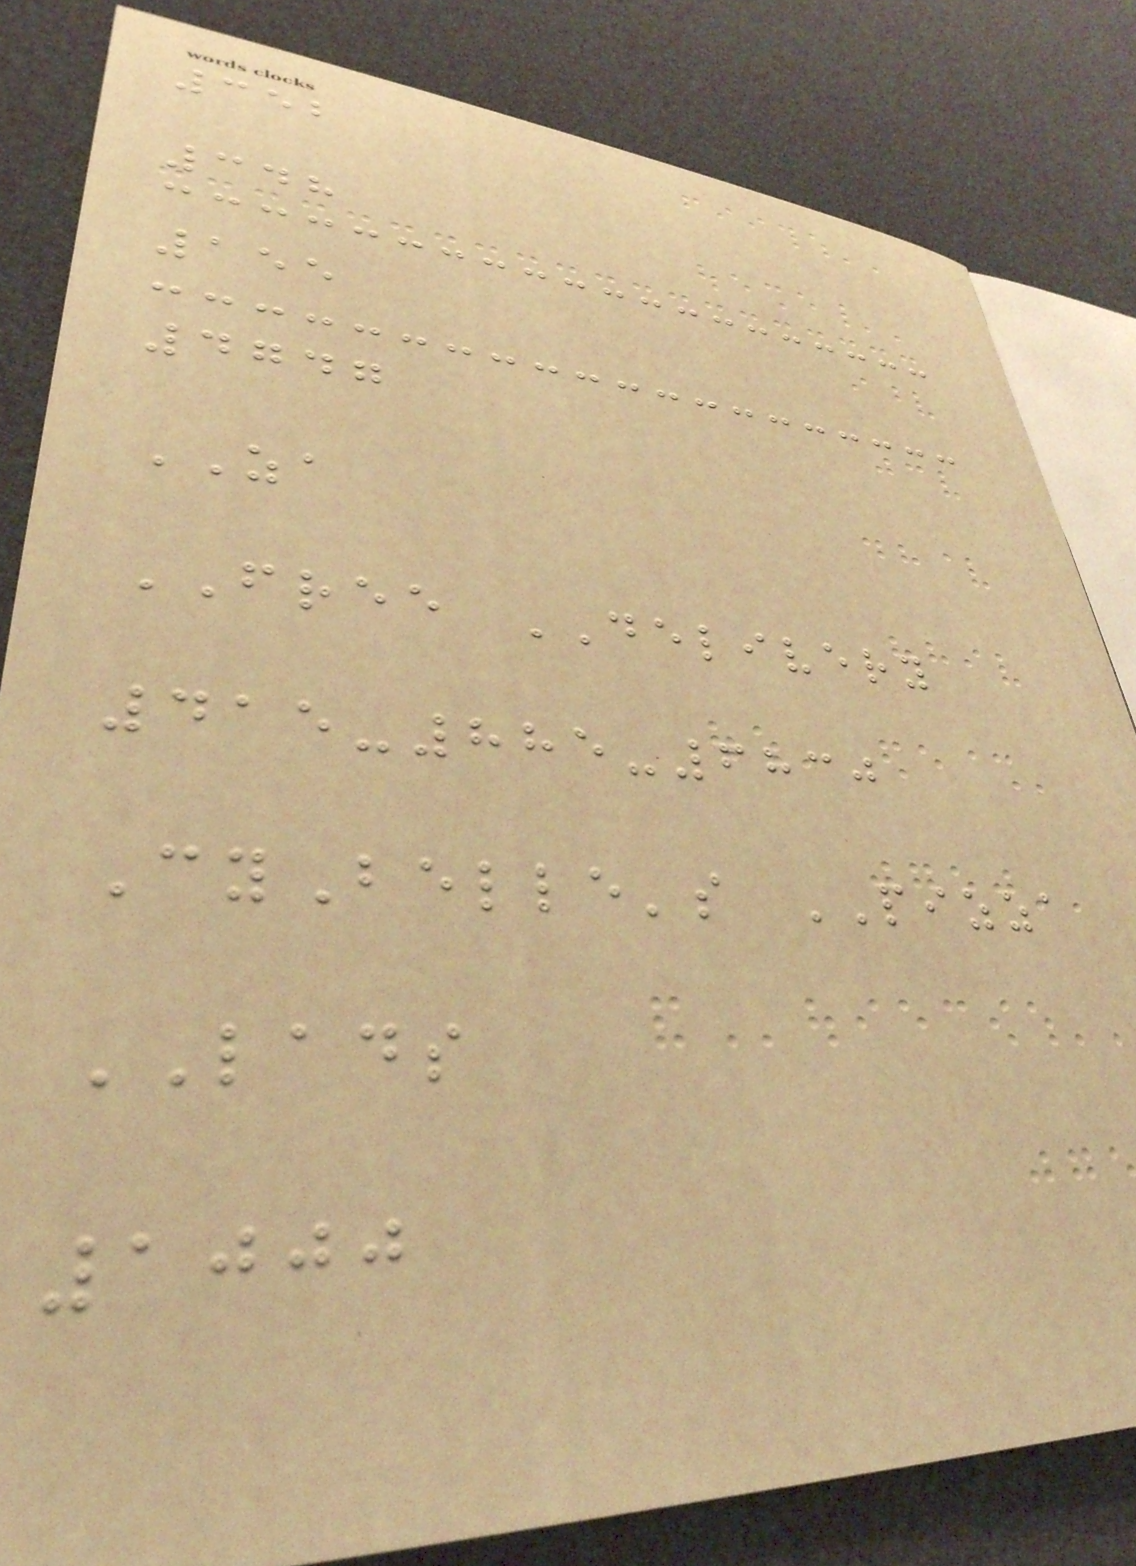352
348
155
4747
ZA
FREE DELIVERY
415-885-6830
CyBelle's PIZZA
LADS
1000
